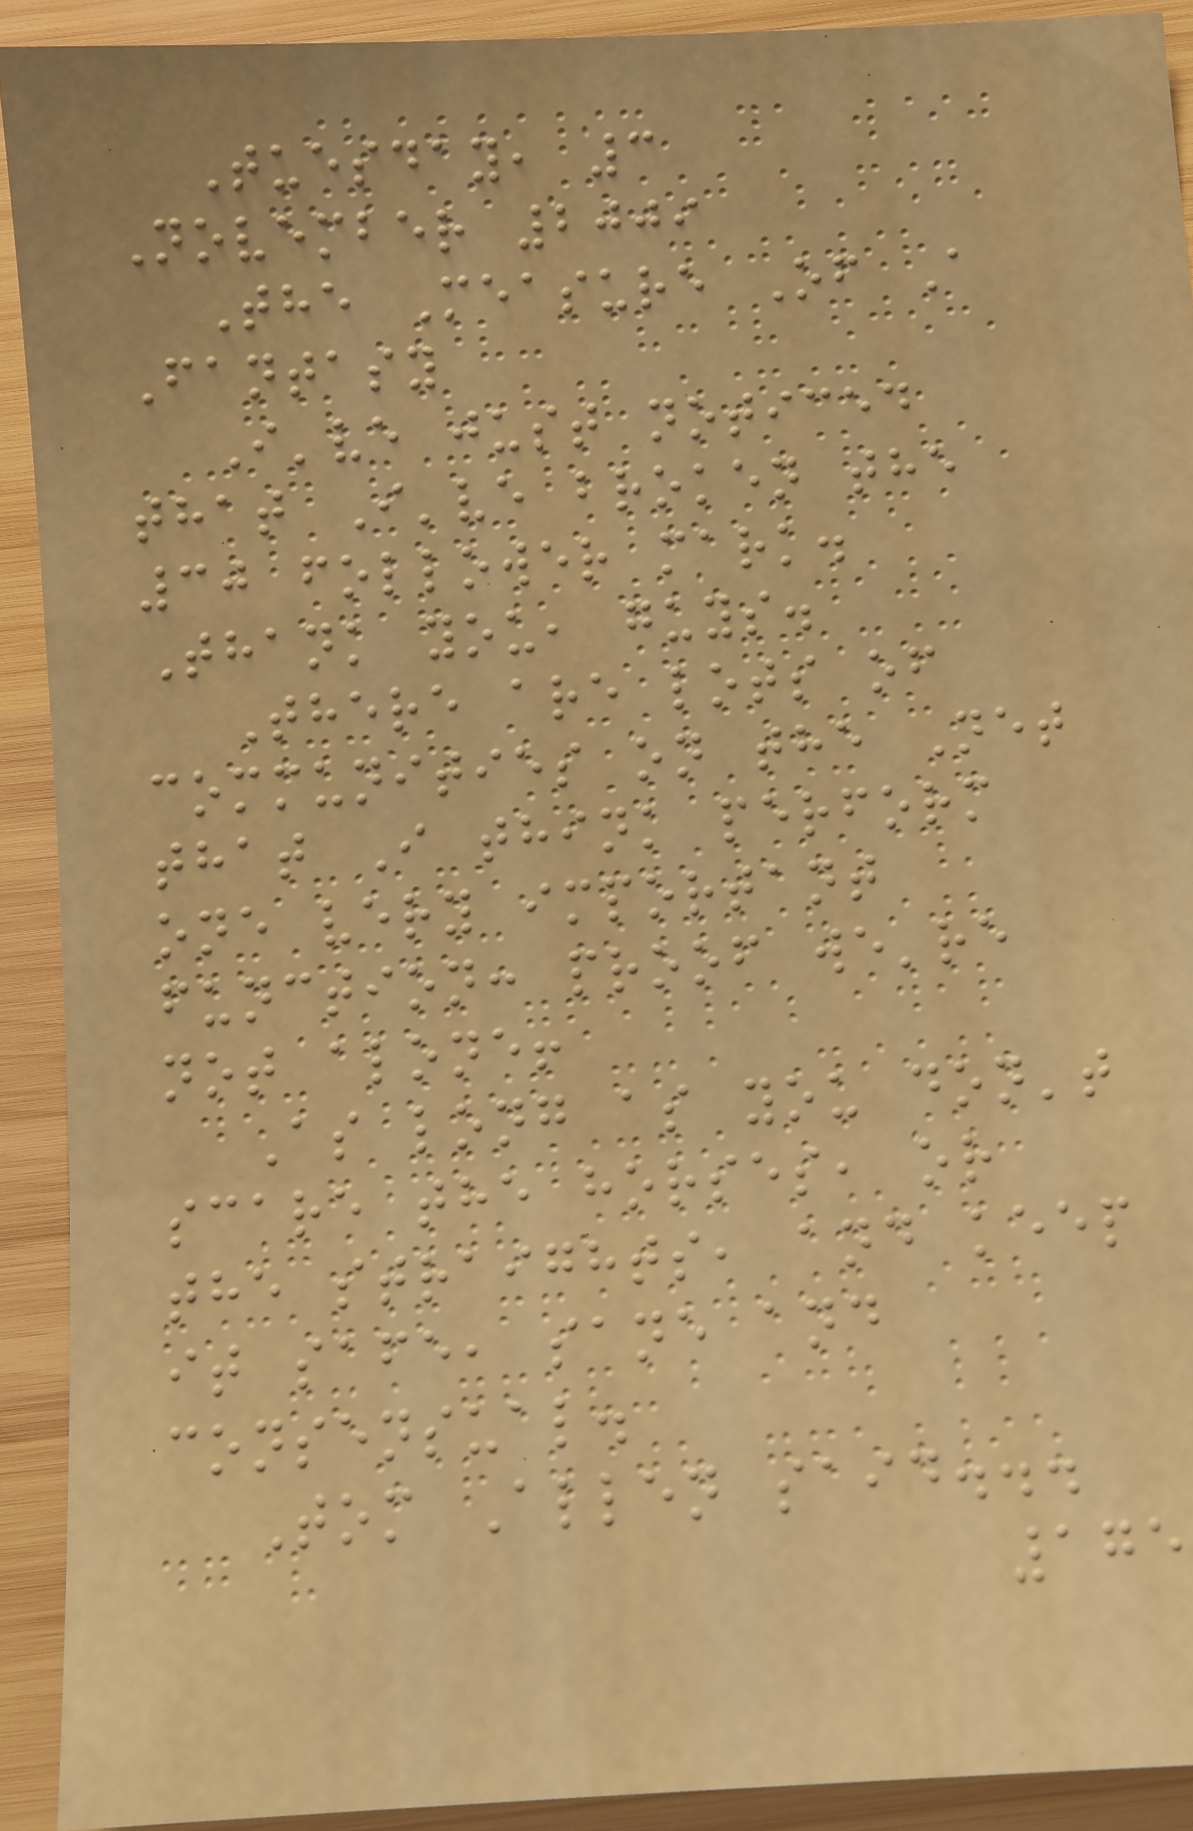Tuesday, 3
November 2009
The Measure Of A
Fantasy
I've just noticed
that I've broken the
30 follower mark.
Thank you, guys.
There are lots of
communities on the Net
that I think perform
one very important
function: proof we're
not alone!
As long as you don't
scare the horses, or
the straights, and keep
it safe, sane and
consensual.
Tom Allen said...
175
